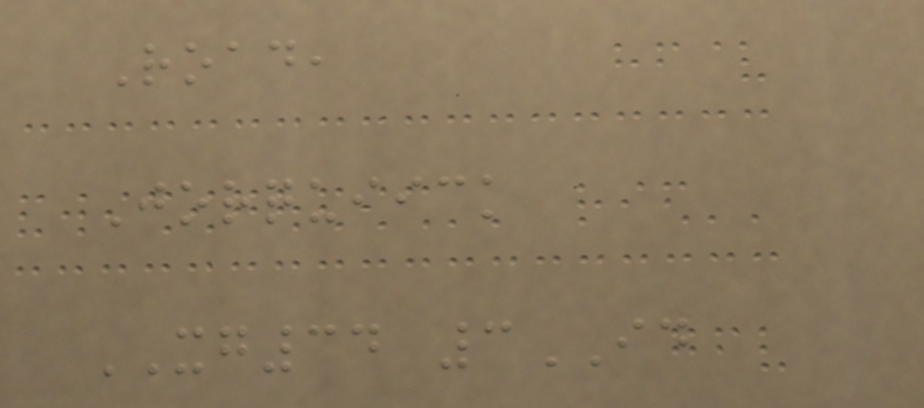Road,
Jorquiick
XG34 3ID
